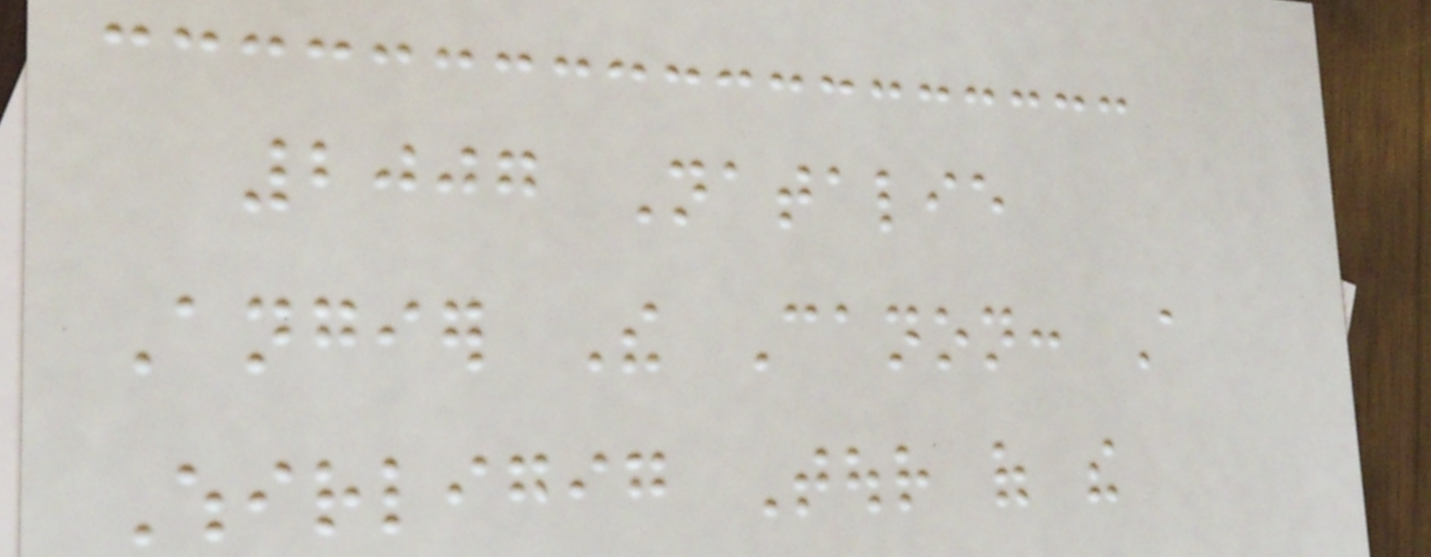2007 Natalie
Angier The Canon: A
Whirligig Tour of the
